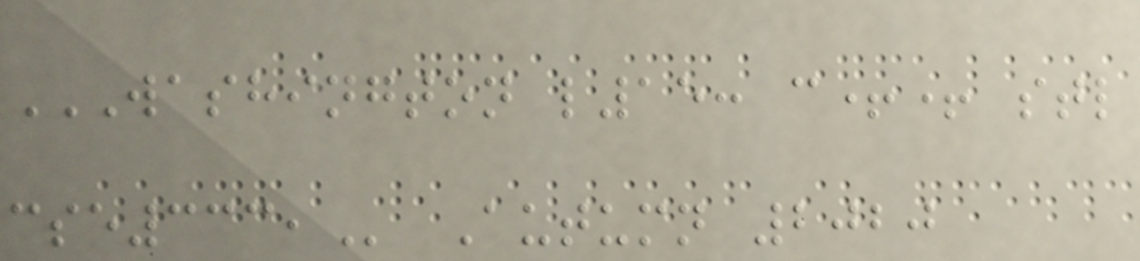WASHINGTON L15: C++ STL
CSE333, Autumn 2020
